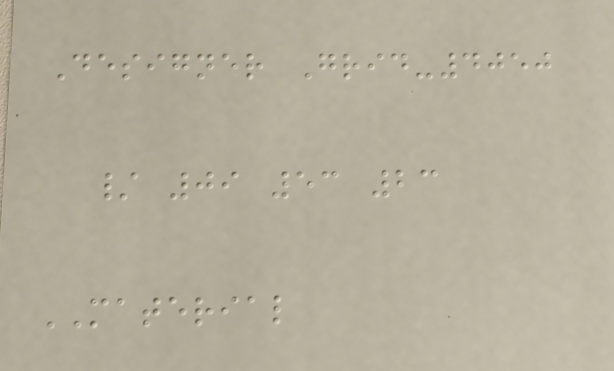Designer Grid-4050
/ 09 53 23
MATERIAL
